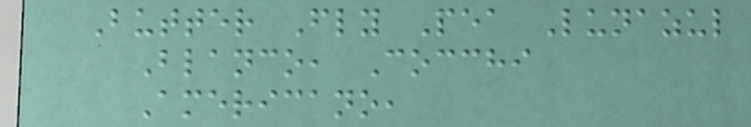Butter Fly Pea Lunazul
Blanco, Cocchi
Americano,
